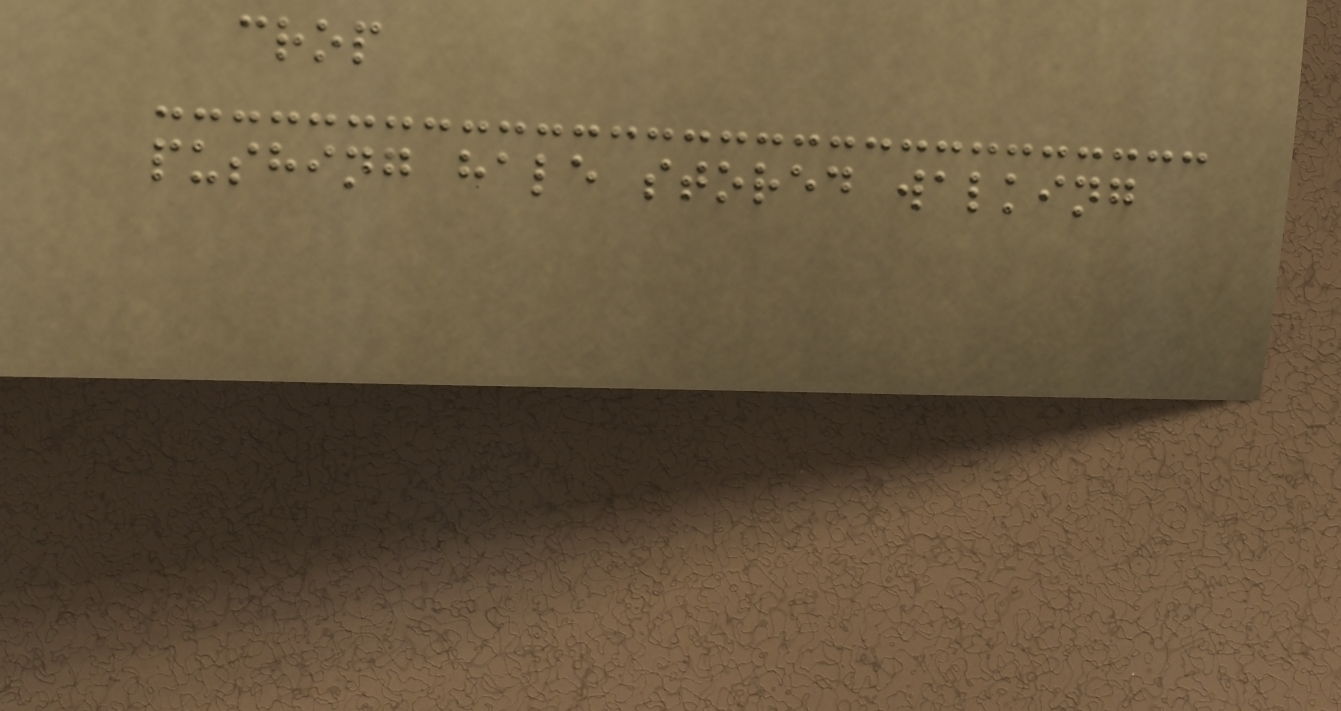crop
pushing hale stored walking
